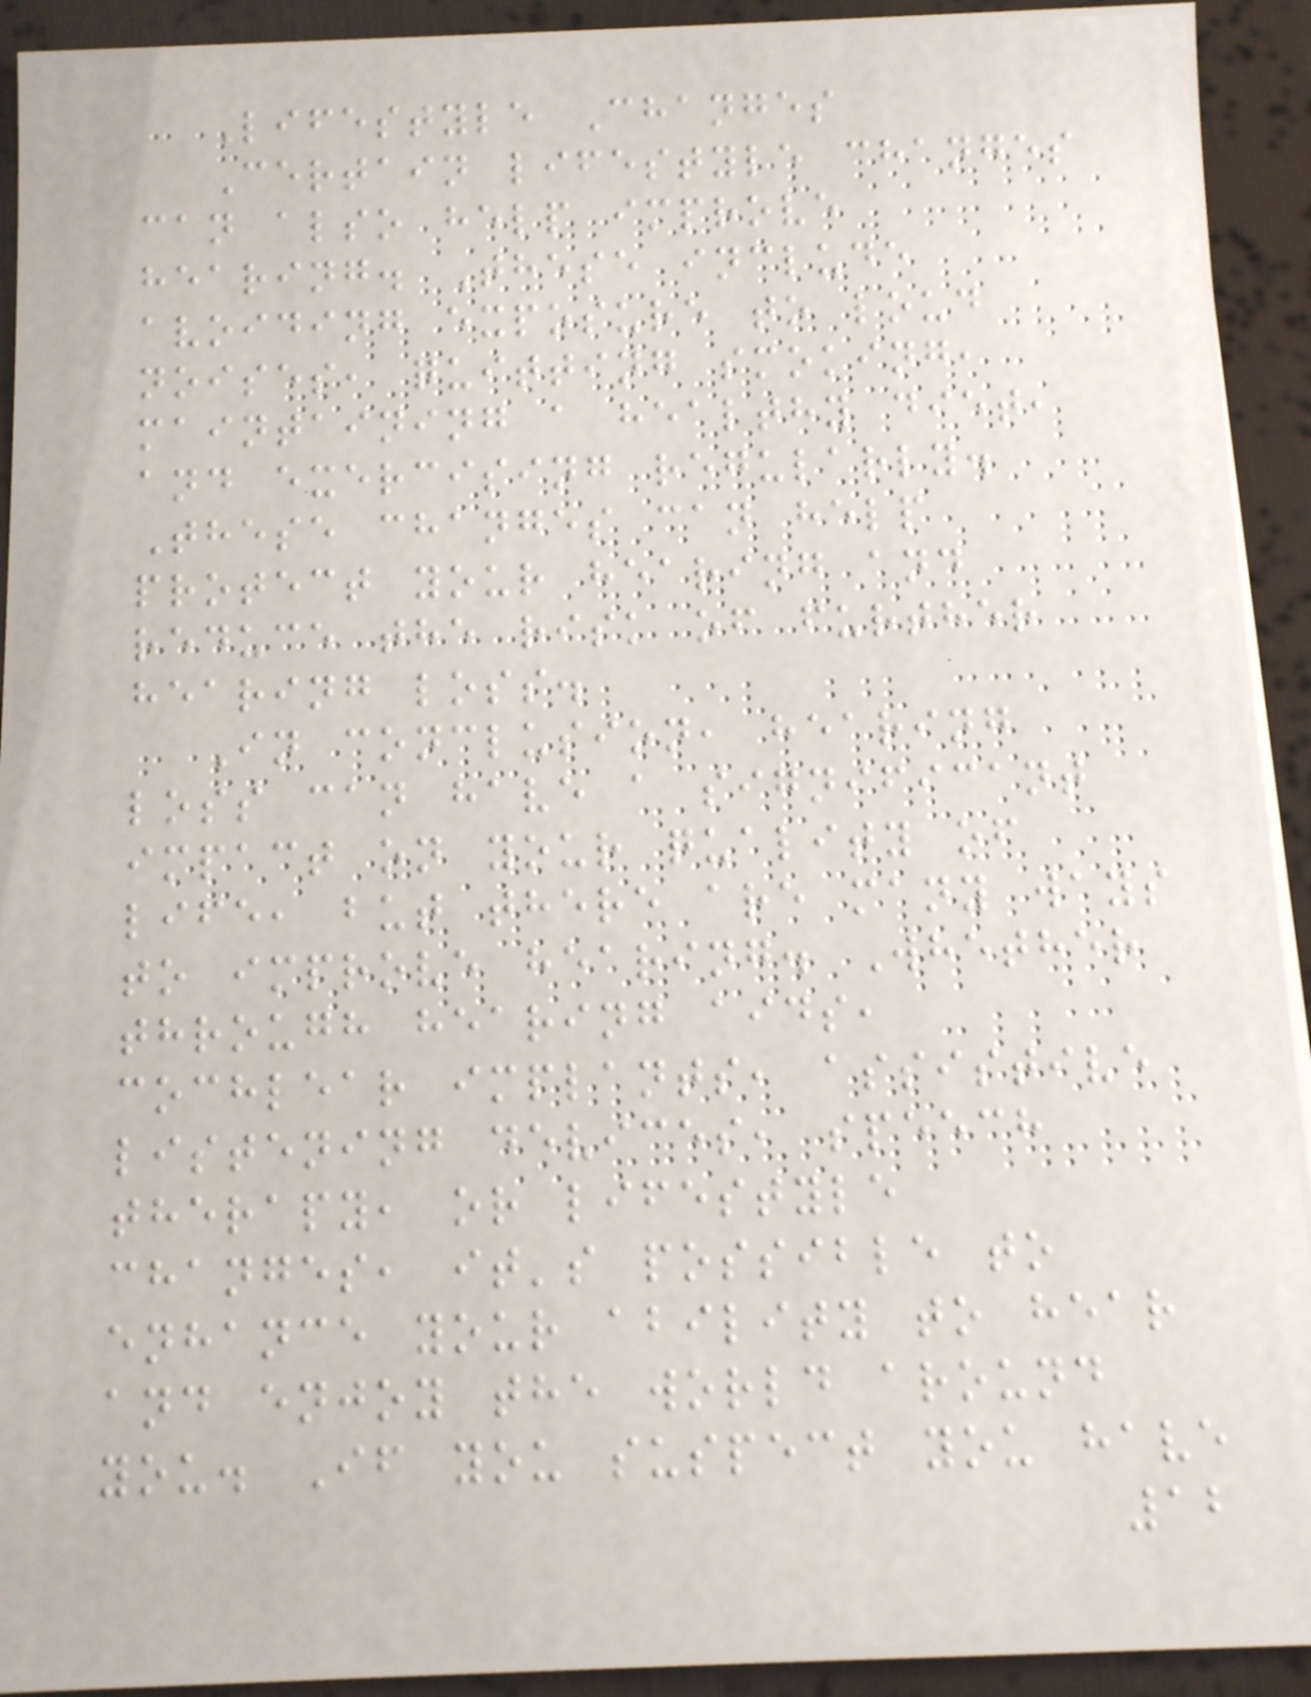Lifestyle Changes
Certain lifestyle changes
can also help improve
hearing. These include
avoiding exposure to loud
noises, quitting smoking,
maintaining a healthy diet,
and exercising regularly.
These changes can help
protect your hearing and
reduce the risk of further
hearing loss.
In conclusion, hearing
loss can have a significant
impact on your quality of
life, but there are many ways
to improve hearing. Whether
through hearing aids,
cochlear implants, assistive
listening devices, speech
therapy, or lifestyle
changes, it's possible to
enhance your ability to hear
and enjoy the world around
you. If you suspect you have
12
